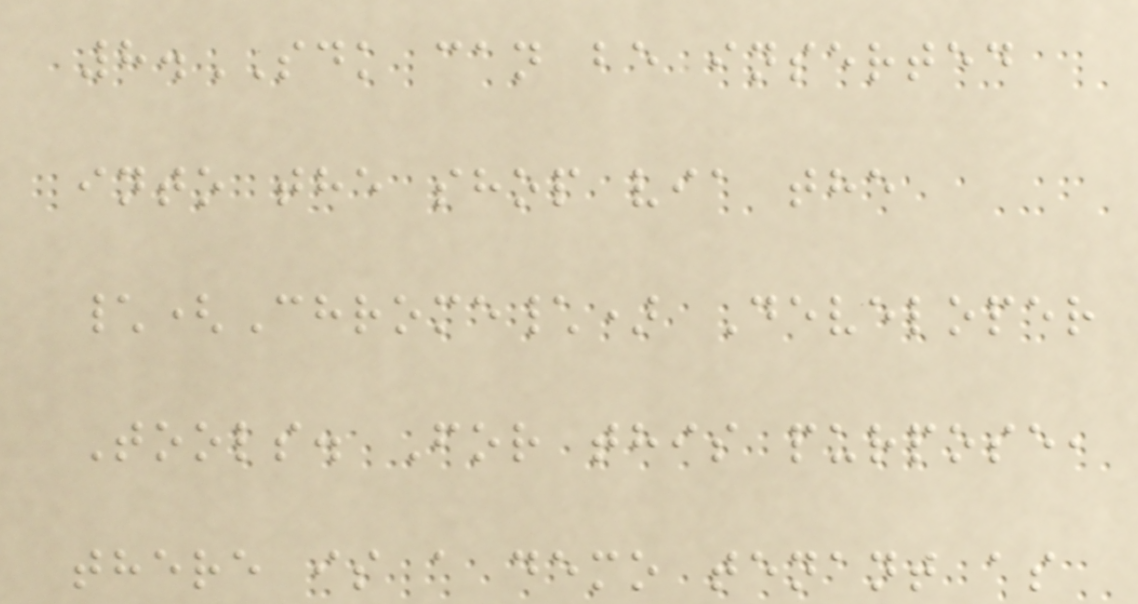8.SDK can be inserted
into the shop via the
\(Chrome\) Developer
Tools. For this purpose,
there is a demo tenant as
